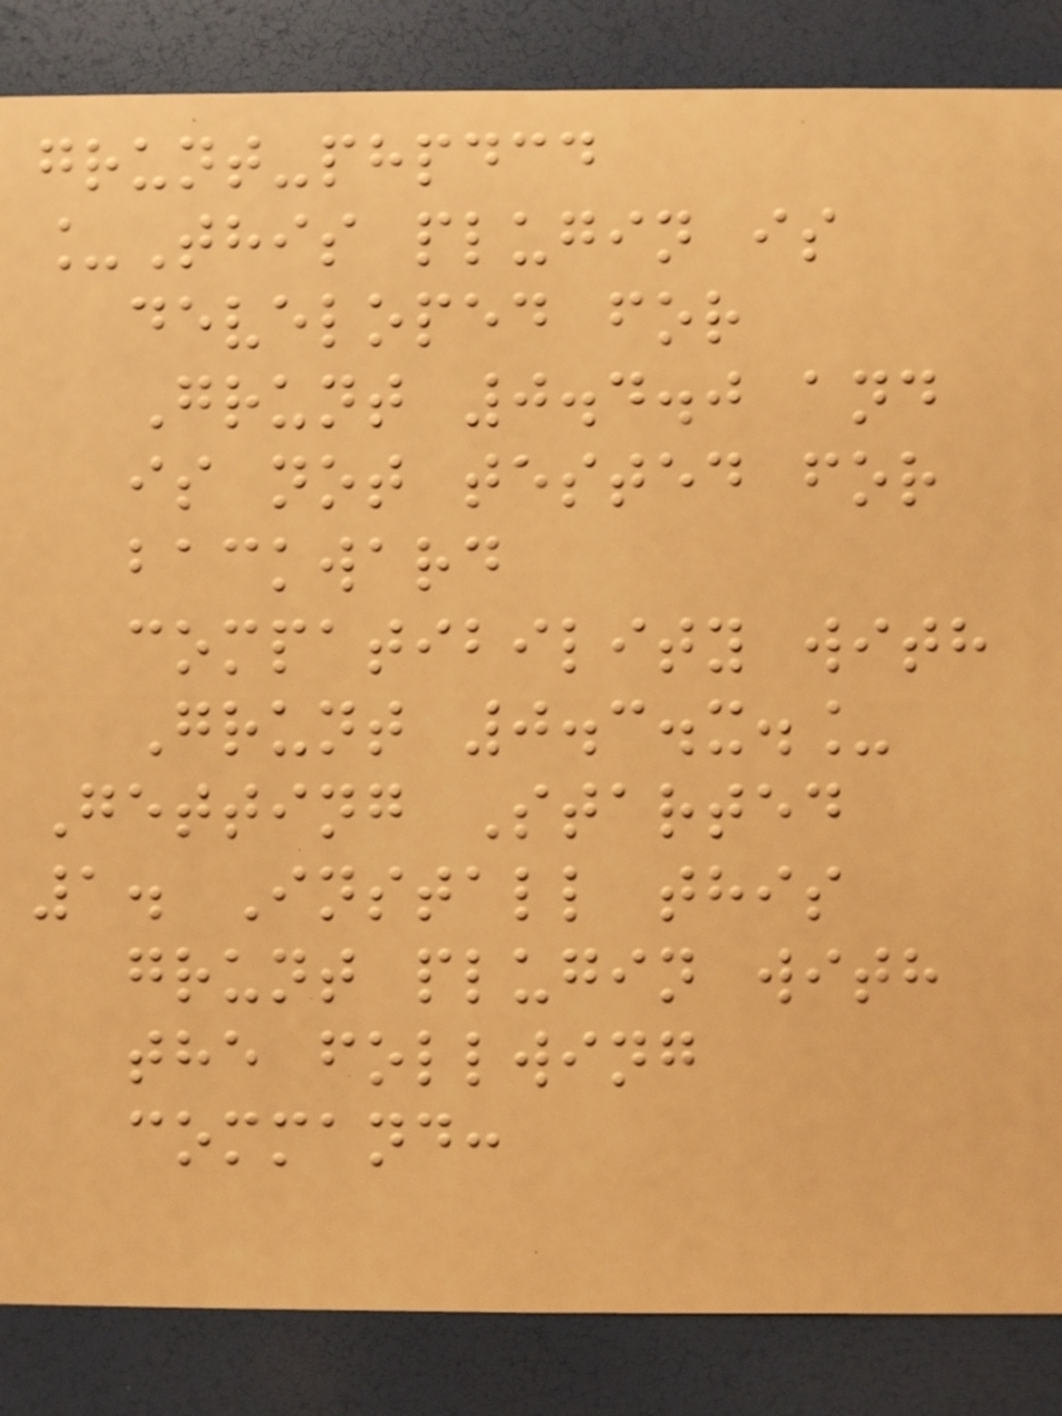grunt-phpdcd
_This plugin is
developed for
Grunt 0.4.0 and
is not tested for
backward
compatibility with
Grunt 0.3.x._
Getting Started
1. Install this
grunt plugin with
the follwing
command:
